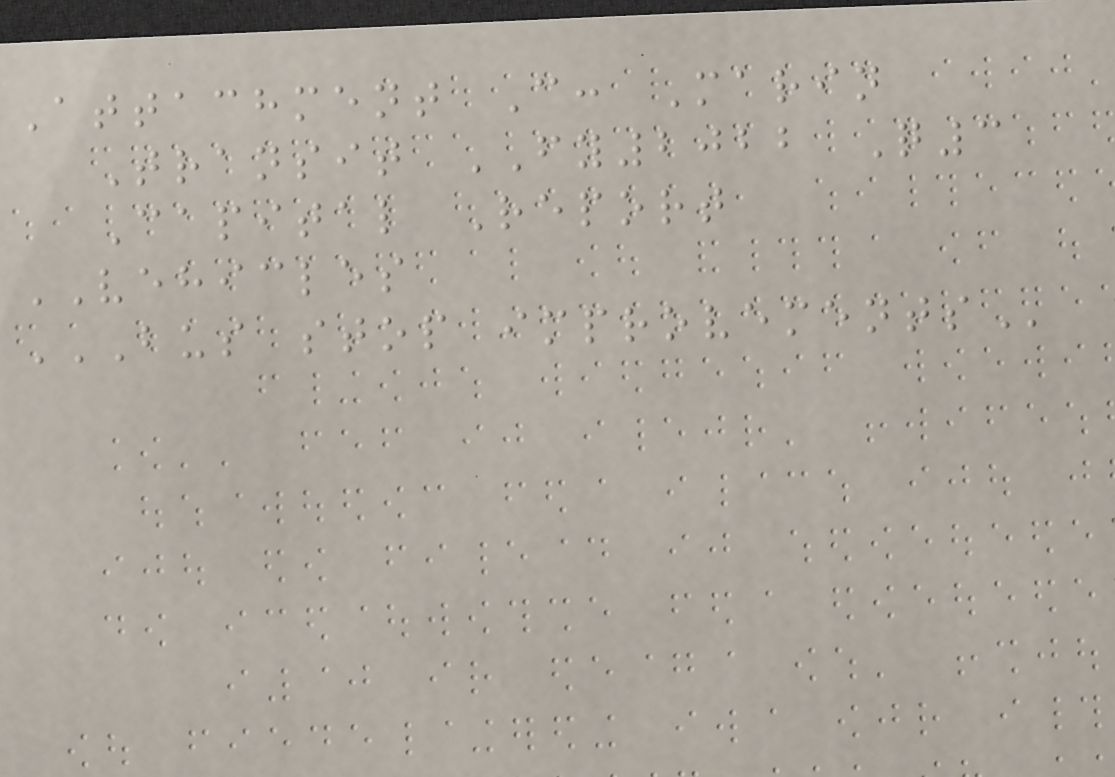Attachment C: Marin
Transit FY2022 Q3
Capital Report
VEHICLES
BUS STOP IMPROVEMENTS
